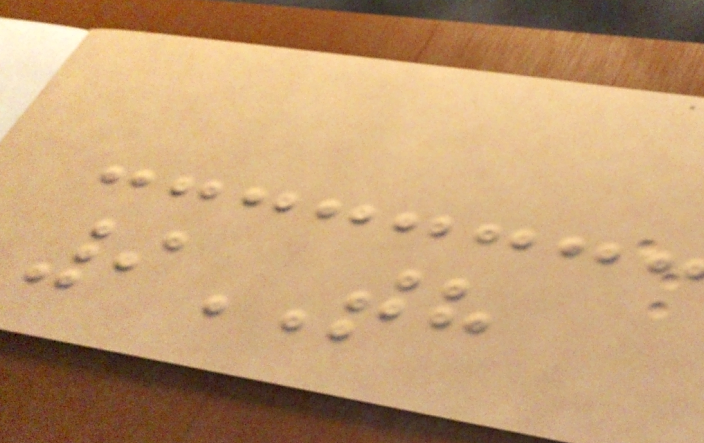9TH
